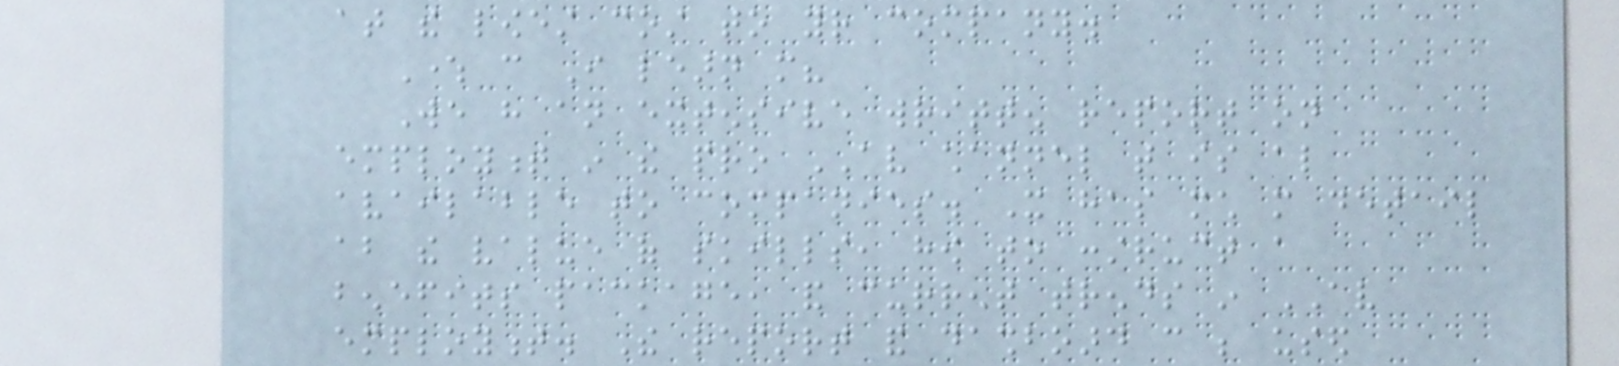at the lowest cost to your company.
Where can I learn more?
We have an extensive written report on
employment in the pro AV channel that is also
available to companies. It has much more detail
about the value of skills, how to construct a
benefits package, and current trends in AV
employment. The report and dashboard can be used
